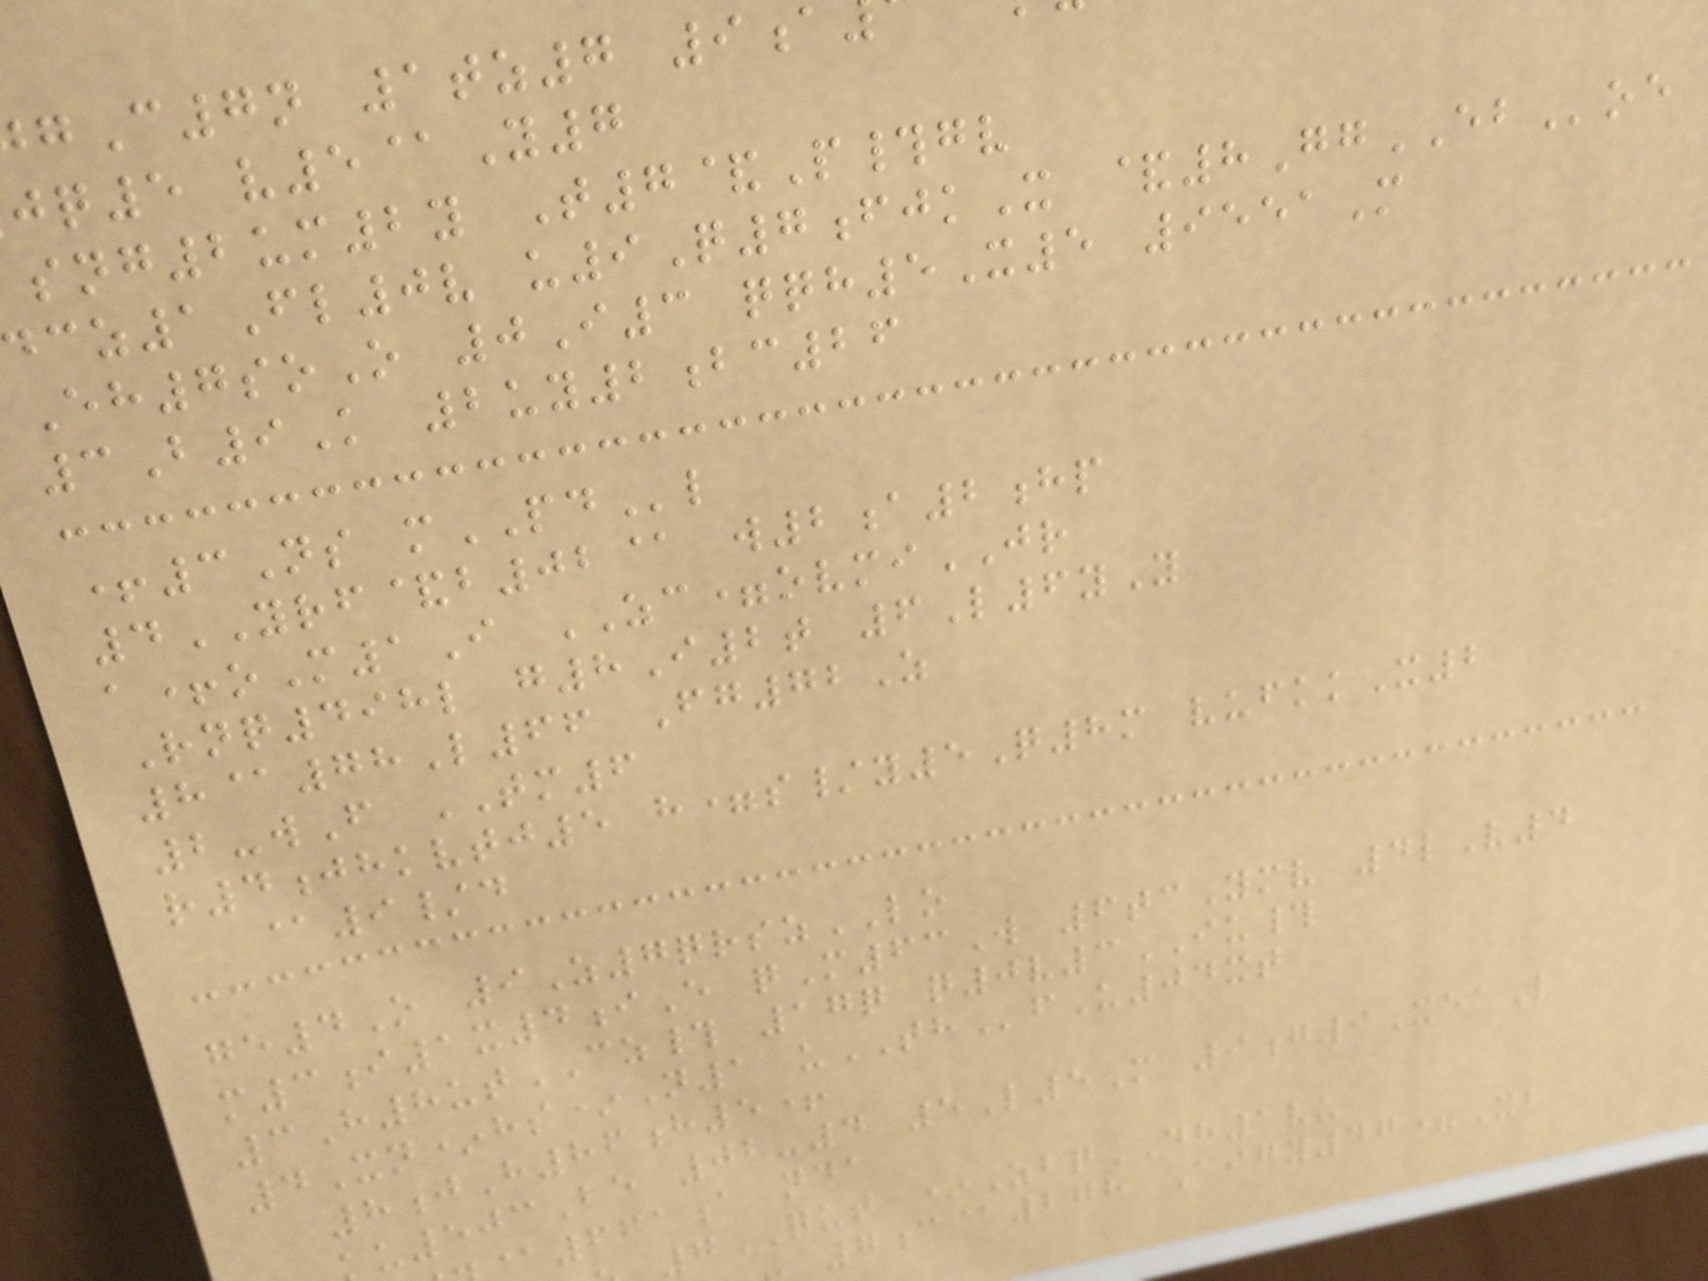gC7n 1tz7 9a
q5 v5@Y7
sng2um2y T7&P#gv
dcz1Fl0v u9Q7fjkX &8GgEBoe
Eh7soO 0I3 qqh5X5 9551M
3B9K 2uy2bc26
+3Ns mPDl
4YRF&b02@ w2a2hp
a+oM1I ZC=ovmiJR
Rnq498l g8I2t 6L6yY
8@78L66 Fg72Z
2-wF TM6
r4jhkvtj5 h=s/y5Q8m vufkkX2
@9/d
ge4O 9Z7qrszLO
m3i1x4iE qM63W 6tcYmv 4lV4
3H8utCZ# 17q q0v3IU#
4Xn*hs*N1 uTHfU04xt
8jH86h5+
503Be 02-4 5L5M 9g9XeaL
661a nda
7QUT *ZbqDH1vu
7c@278 Aigy47=Xb
